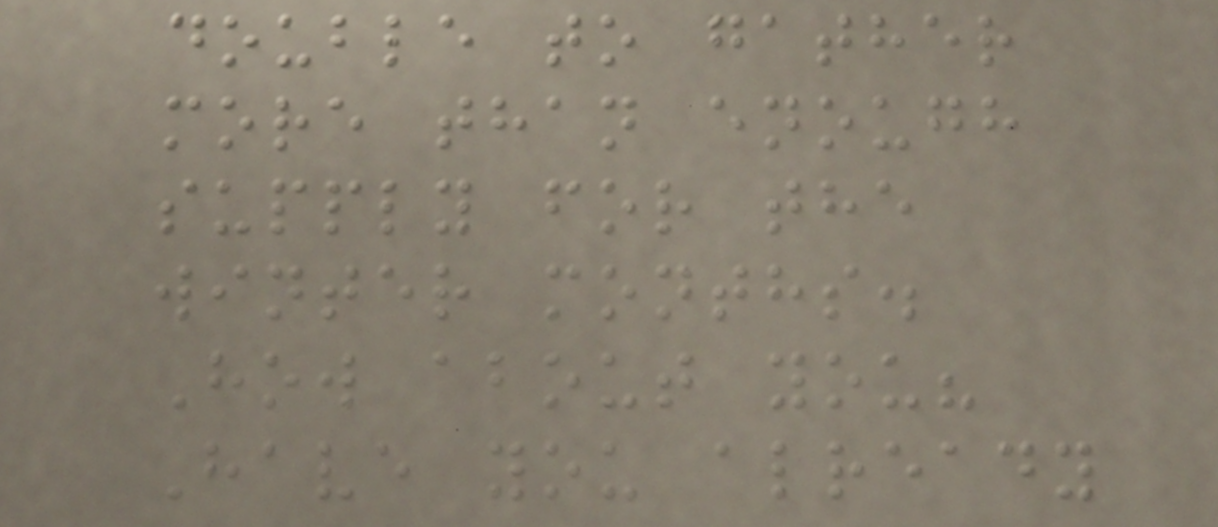double to gather
more than enough
supply for the
winter months.
How about you?
Have you already
